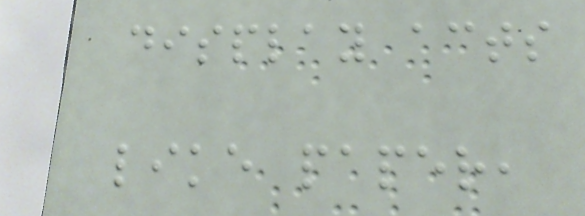display acts
like paper,
